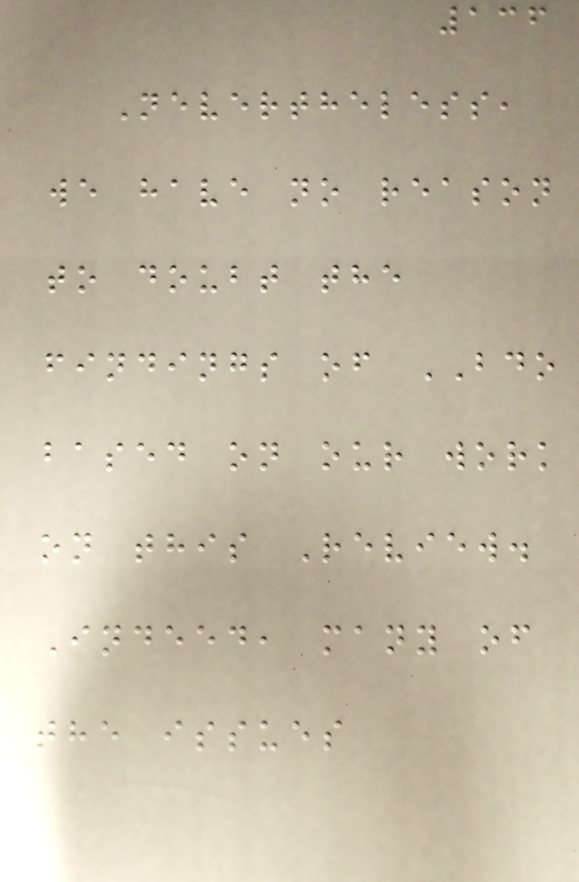136
Nevertheless,
we have no reason
to doubt the
findings of BDO
based on our work
on this Review.
Indeed, many of
the issues
